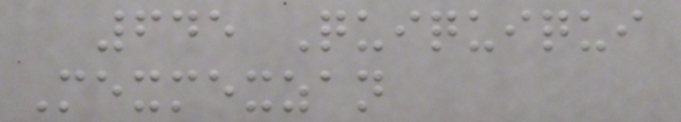645 Quiquiqui
Mexmexzan
